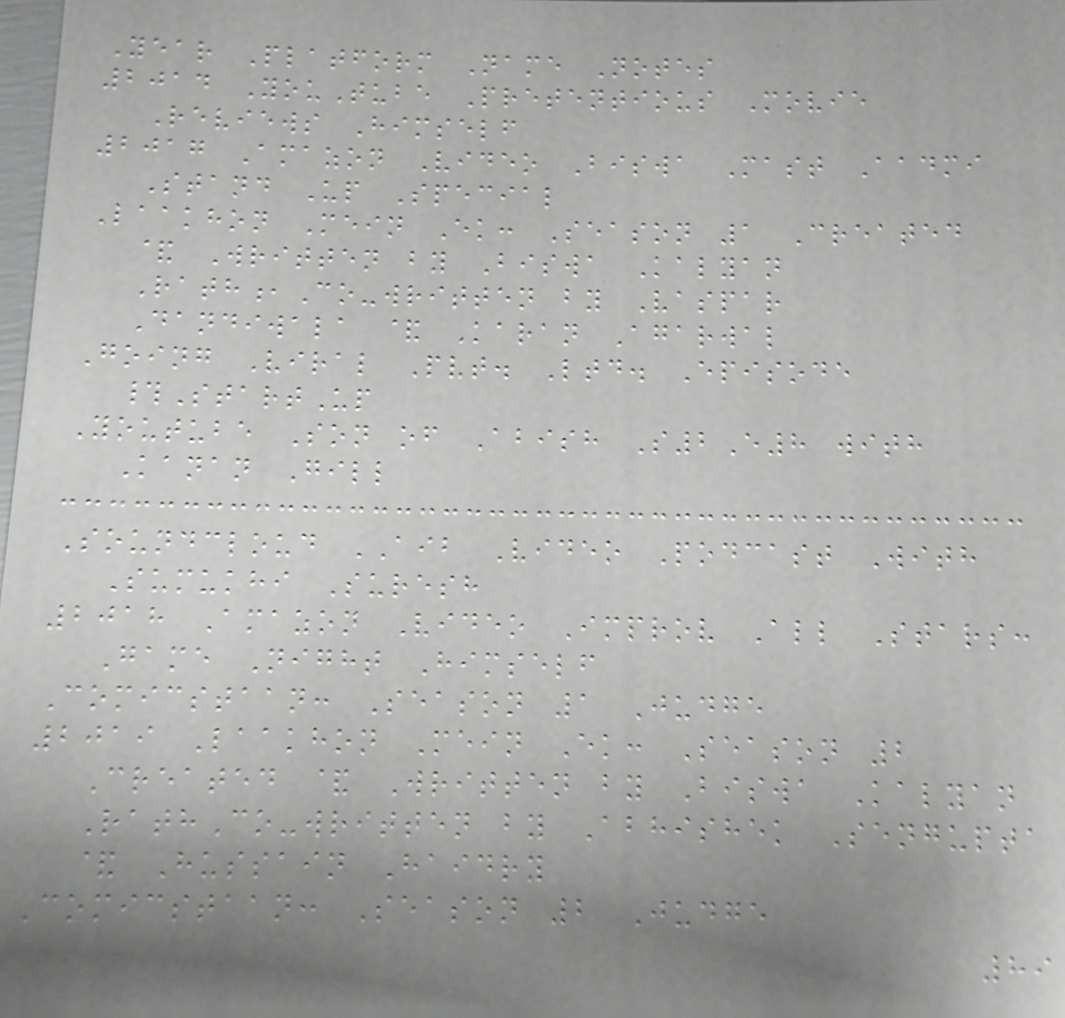Year Platform Name Notes
2014 YouTube Pretentious Movie
Reviews Himself
2017 Amazon Video Biswa Mast Aadmi
Stand Up Special
Laakhon Mein Ek: Season 1 Created
& Written by Biswa Kalyan
Rath,Co-written by Vaspar
Dandiwala & Karan Agarwal
Going Viral Pvt. Ltd. Episode
#StartUp
Youtube Son of Abish S2E8 with
Kanan Gill
Soundcloud AIB Video Podcast With
Sumukhi Suresh
2018 Amazon Video Improv All Stars:
Game Night Himself
Comicstaan: Season 1 Judge
2019 Laakhon Mein Ek: Season 2
Created & Written by Biswa Kalyan
RathCo-written by Abhishek Sengupta
& Hussain Haidry
Comicstaan: Season 2 Judge
89
